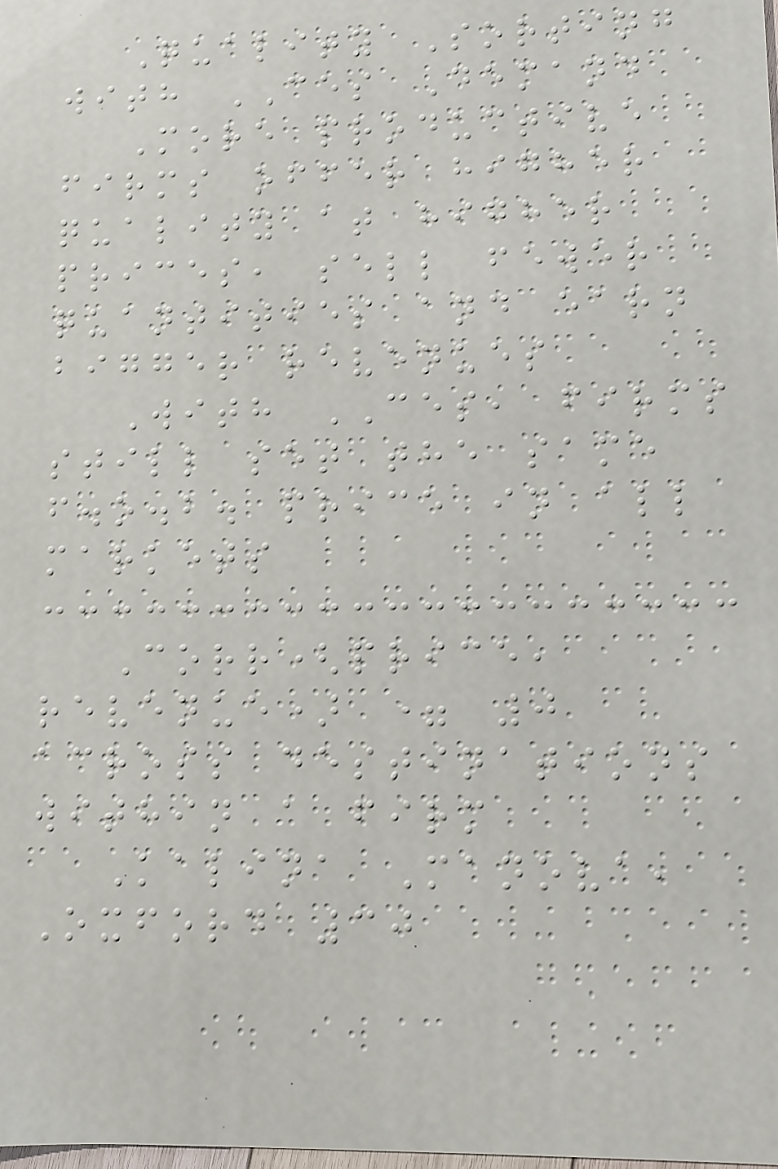Quality Sorting
with CES Demand
More productive
firms offer higher
quality at higher
prices, sell fewer
quantities and earn
bigger revenues
With CES, firms
still set the same
f.o.b. price in all
markets
Corr(price,
revenue) = 0
across destinations
within a firm
Kalina Manova,
Oxford 30
